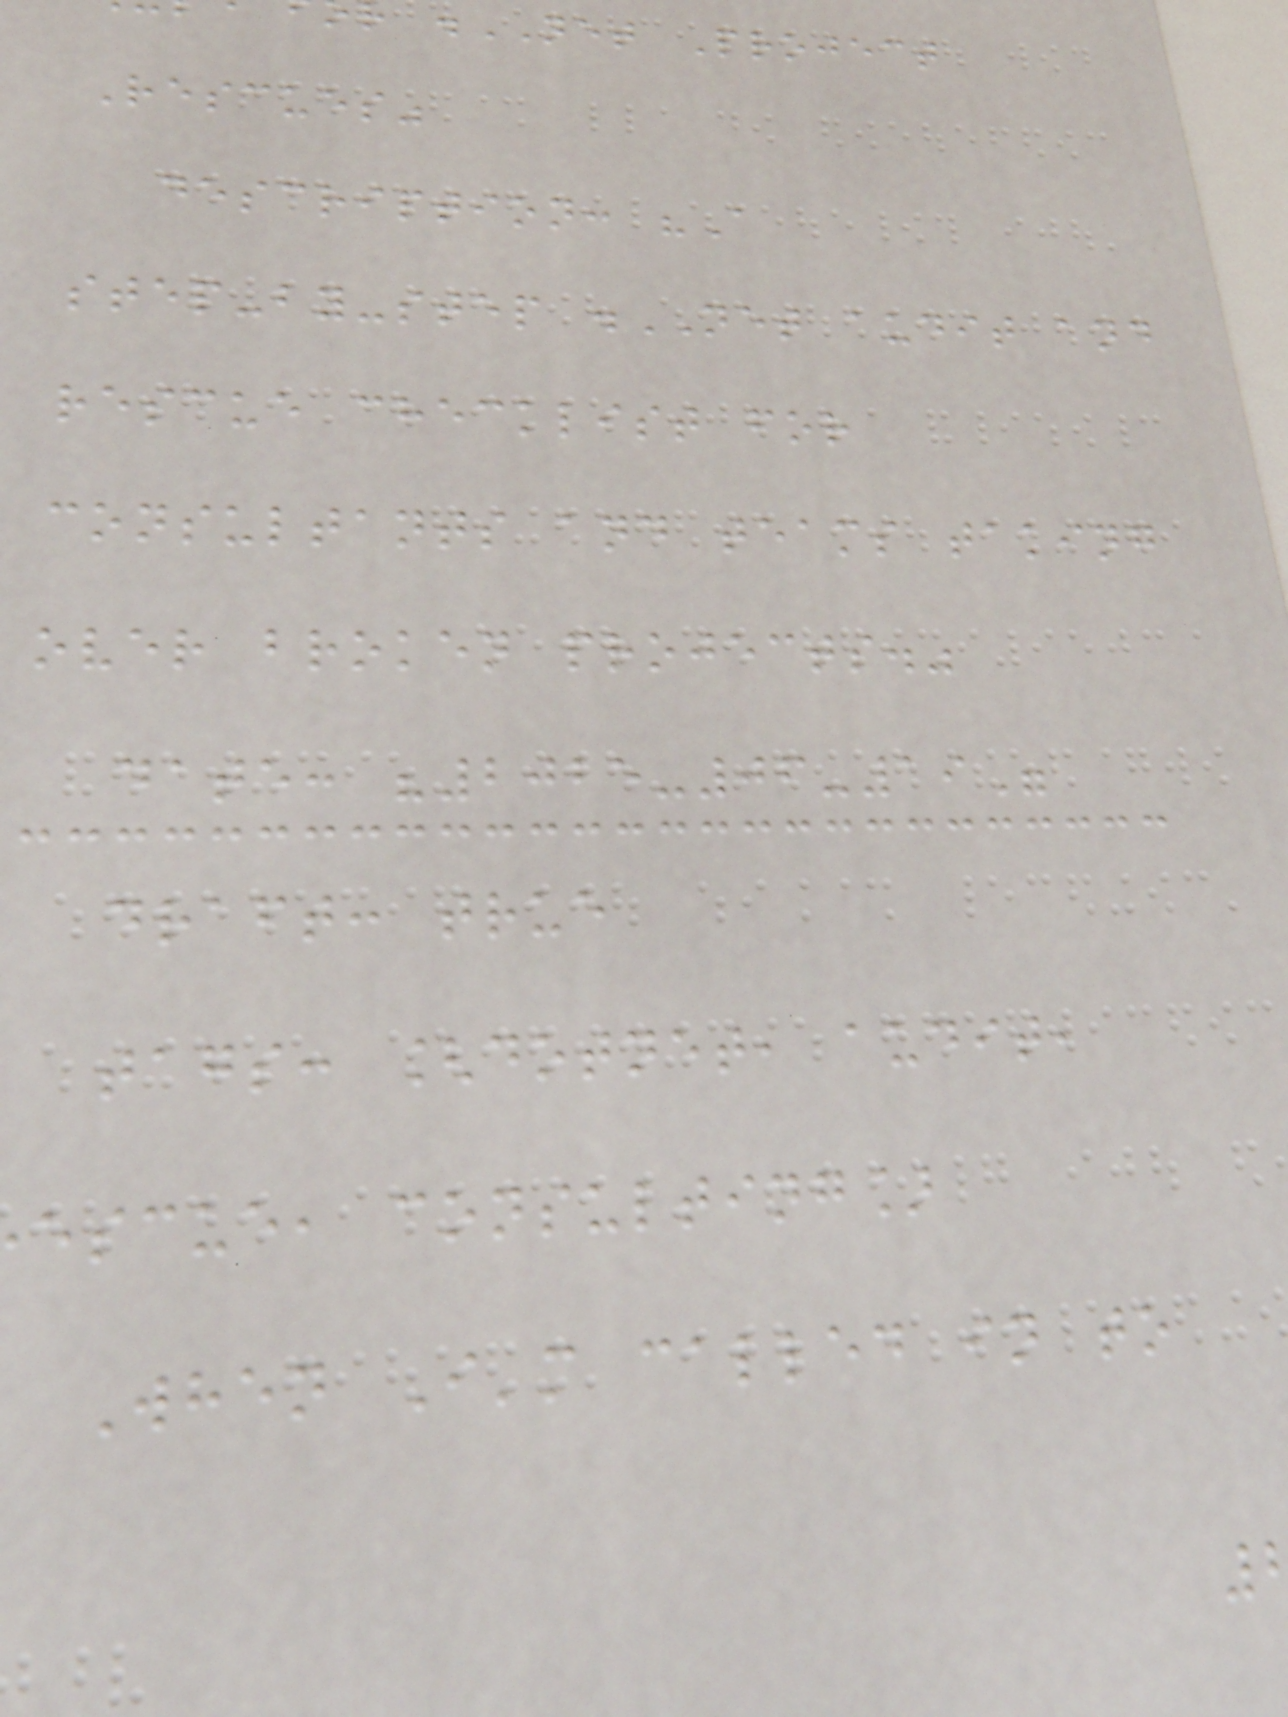.NET Project
Rescues"
description: "A
step-by-step .NET audit and
rescue checklist for
consultants and teams taking
over broken projects."
date: "2025-06-19"
draft: true
tags: [dotnet, audit,
escue, consulting]
When I'm called in to
